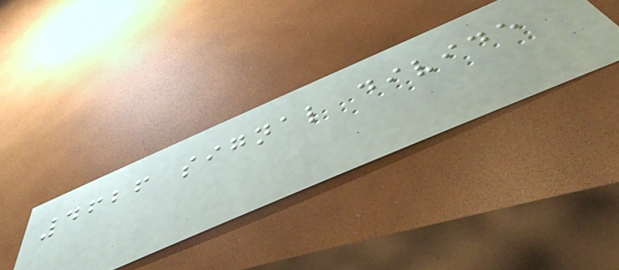4626 signal divide
